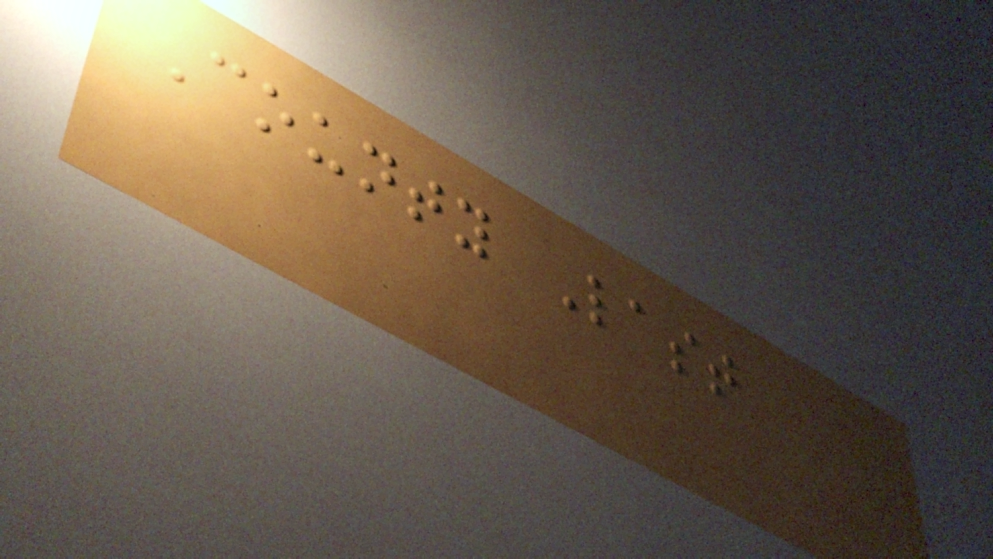County Last
